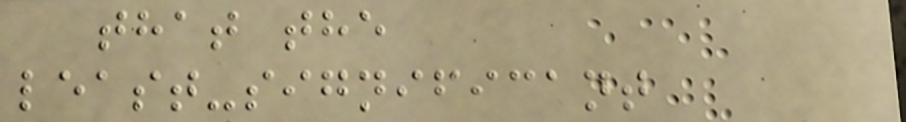that the
least-significant
